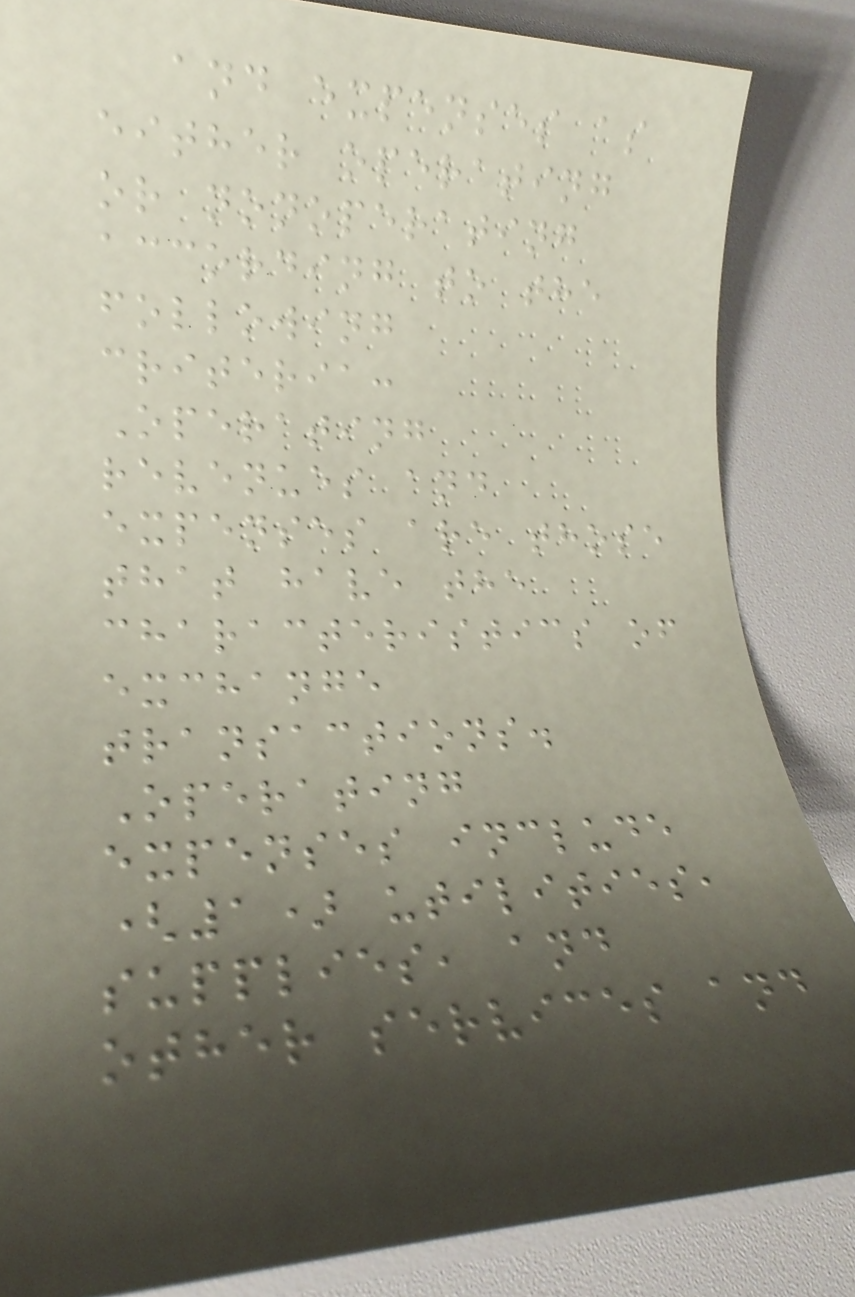and expenses as
either operating
or nonoperating
according to the
following
criteria:
Operating
revenues and
expenses are those
that have the
characteristics of
exchange
transactions.
Operating
expenses include
(1) utilities,
supplies, and
other services and
